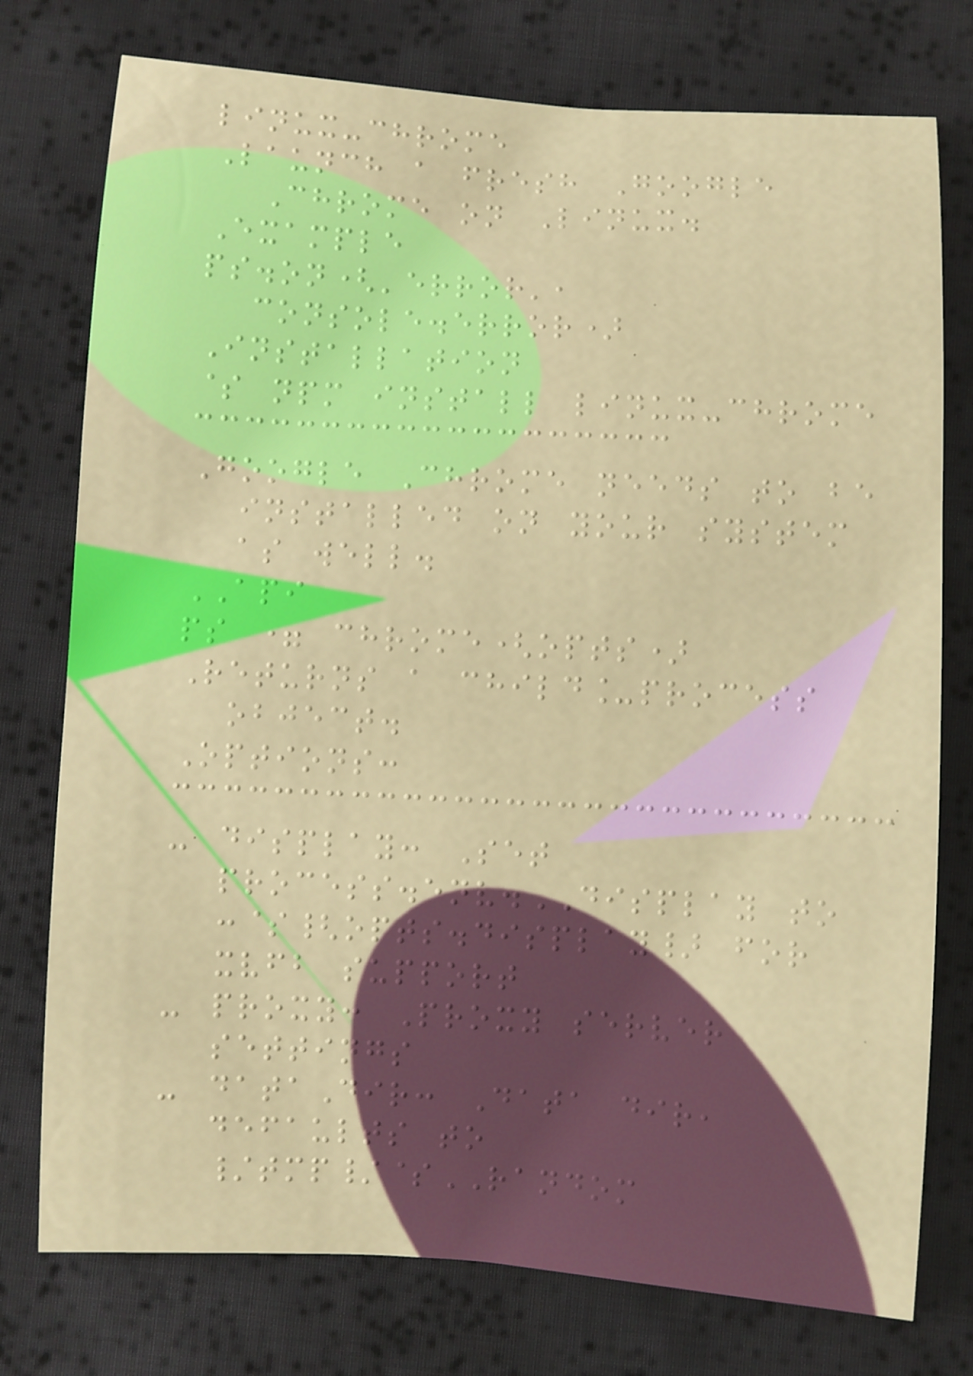linux-chrome
Launch a fresh Google
Chrome on Linux.
Example
ps.on('error',
console.error)
Installation
$ npm install linux-chrome
Google Chrome needs to be
installed on your system
as well.
API
ps = chrome(opts)
Returns a child_process
object.
Options:
- display: Set
process.env.DISPLAY to
:${opts.display} for
xvfb support
- proxy: Proxy server
settings
- dataDir: Data dir,
defaults to
/tmp/$RANDOM
